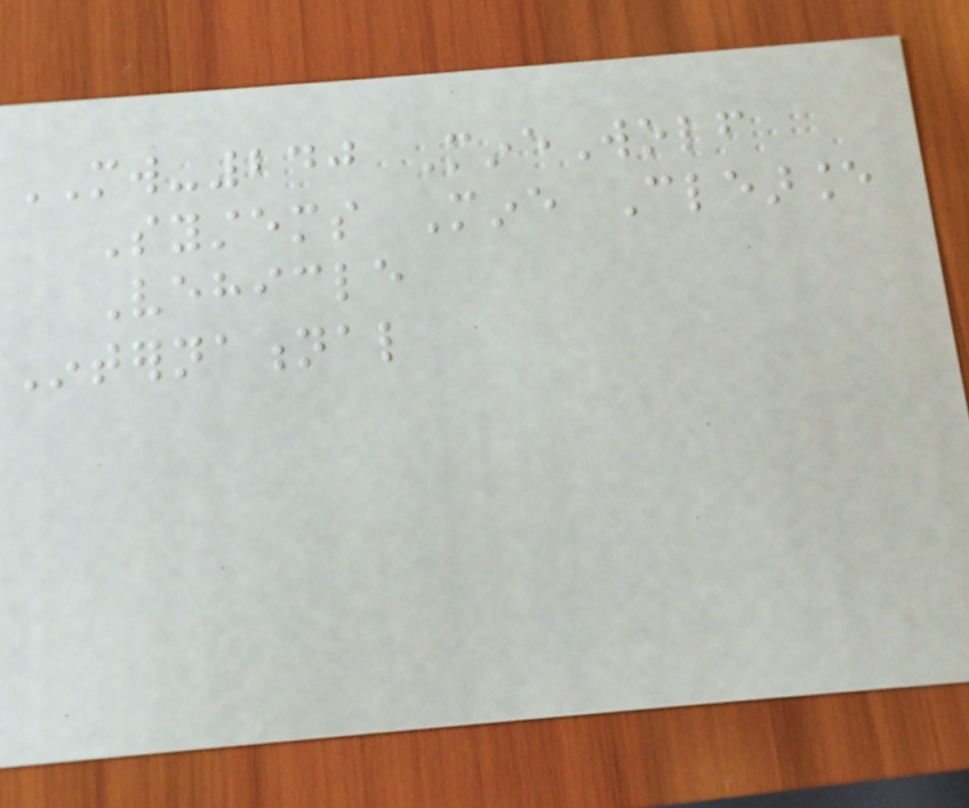MW-240 MineWolf
Systems Mine Clearance
Vehicle
International
